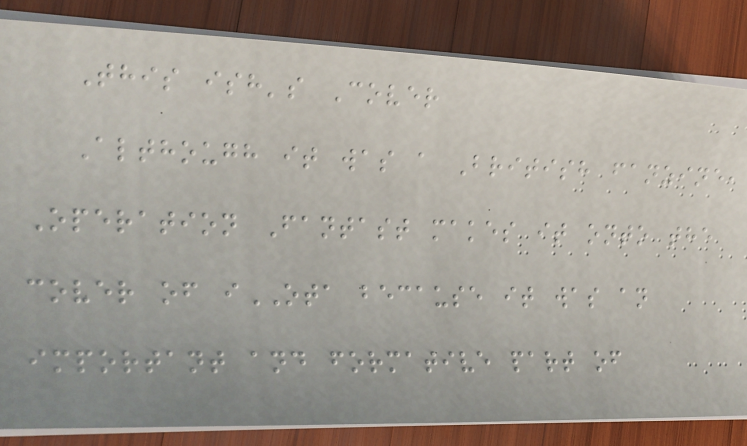This ish's Cover
Although it was a British fanzine,
Operation Fantast makes it onto the
cover of iOTA because it was an
important and formative part of
